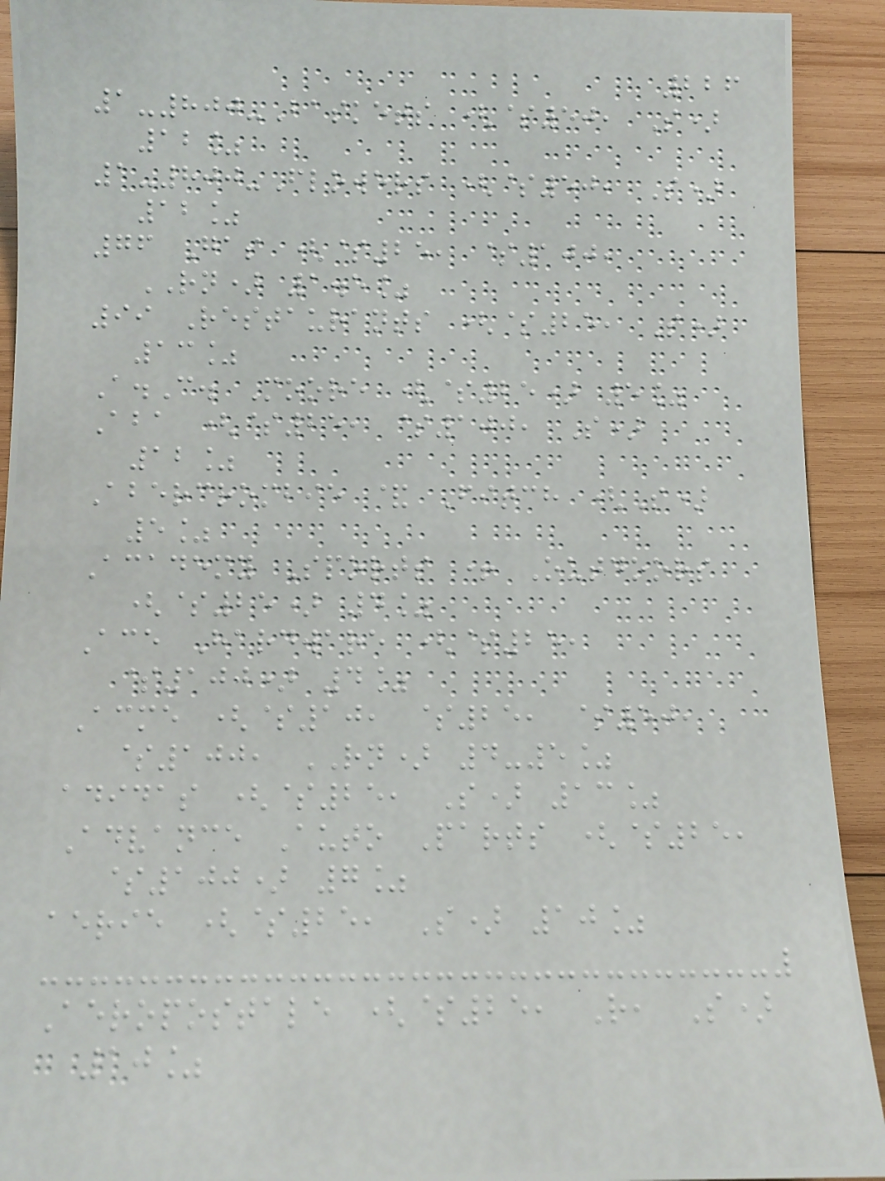226
1-800-Baskets ($50, S)
12%
1-800-Flowers ($50, S)
12%
76 Gas ($25, $100,
RN) 1.5%
99 Restaurants ($25, S)
13%
A.C. Moore ($25) 5%
Aba ($25, $100, S)
12%
Abercrombie & Fitch (S)
5%
Academy Sports + Outdoors
($25) 4%
Ace Hardware ($25,
$100) 4%
Acme ($10, $25, $50,
$100, RN) 4-5%
adidas ($25, S) 13%
Advance Auto Parts ($25,
$100) 7%
aerie ($25, S) 10%
Aeropostale ($25, R, S)
10%
